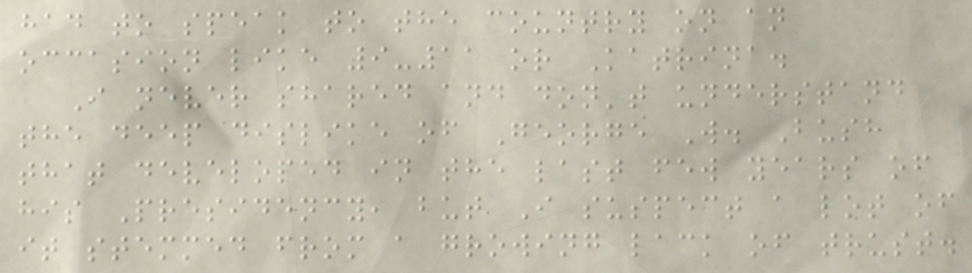had to speak to the country on an
occasion like 9-11 or Katrina.
I never shared and don't understand
the deep dislike of George W. Bush
that developed in the last few years of
his Presidency, but I suspect a lot of
it stemmed from a growing lack of trust.
